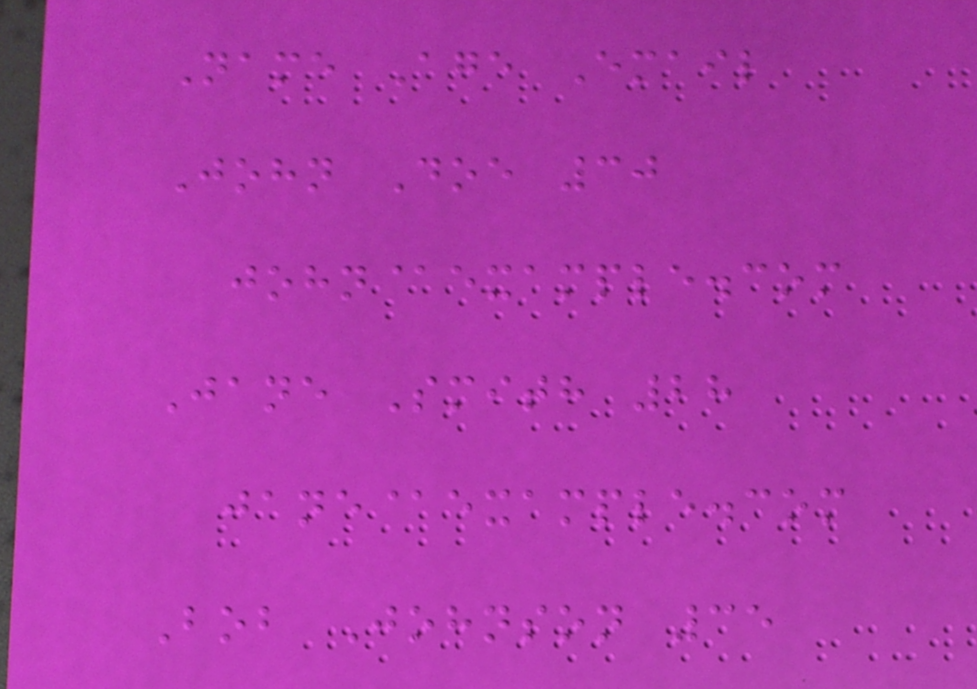Name Age Email
John Doe 30
john@example.com
Jane Smith 28
jane@example.com
Bob Johnson 35
